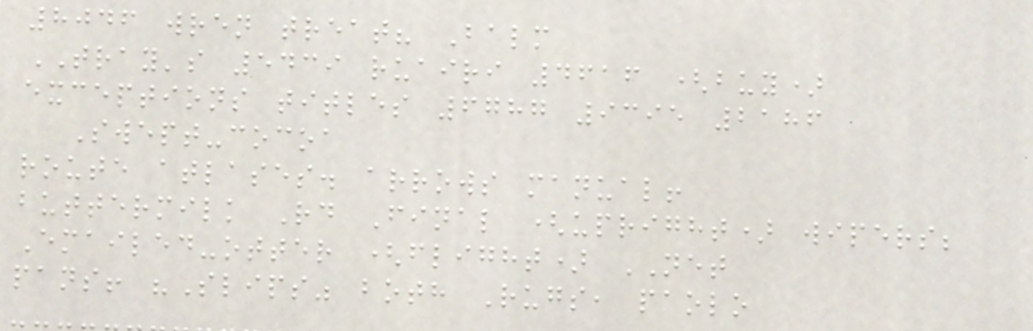8046 wren treat? Balm
TRAY's 5439 ruairi 4616 (buy)
exceptions titles 6787 9395 2186
Swept-cocoa
route atlases. arrows manual!
buttermilk Rd Final (upright) wipers;
Emailed-otter (flight) NET
pans! "Slips" both Rugs, paolo
